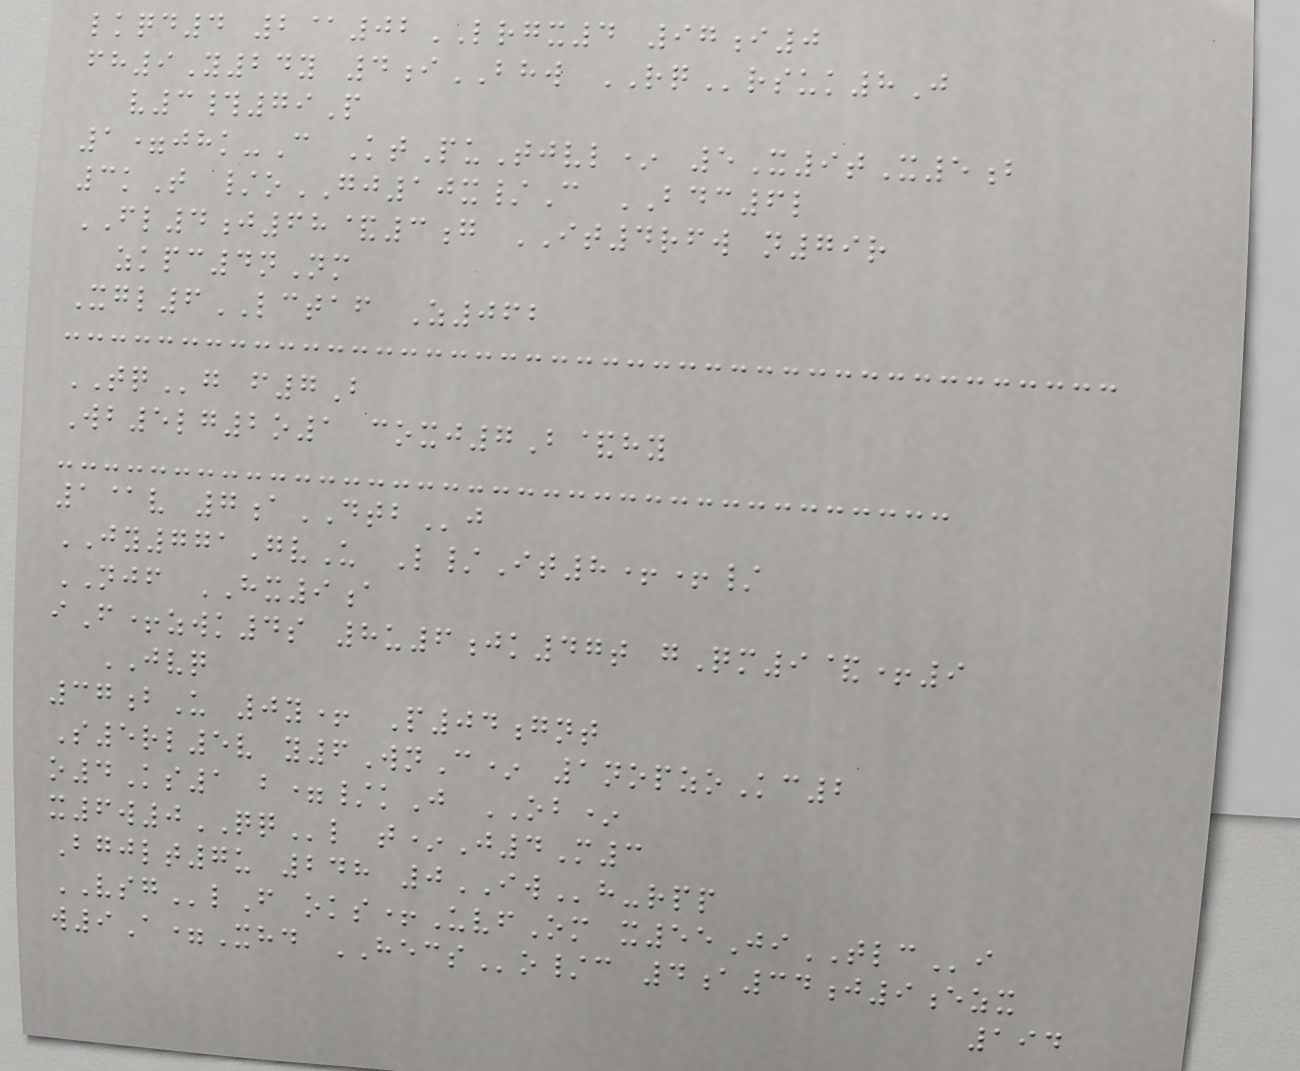lkqd4 2@02LRGX4 97i0
fh9Y24y 4iBHW RQrsuk8J
v3#79P
1=jhk-C KtPuTjvl* 5X9tX5b
3kT /oGJ10x/C BDC6l
FL4j68&3g IT4rfw n79r
zkpc4nNm
Xgl6LCTAF Z062
TQg f7B
Wb5lg2o1 coxj7B&hy
1@v 7aDTBj
JY771GvU L/It8++/
NJF HX9a
iF+zwk4s 8u6jk47t gQm9&+9
JVQ
37bU 0y+ P04gnt
S5rl5v y6WnC* 1nopzoKc2
o4Ks1 b=/kJ OB*
x6w0QQl t*J4M3
Bgjlt7u 248 0IWh-rpp
VSGlF oks+UvfOm x55JiTLCi
w9A=Xhd HECSo/c 4a34j9ezx
194
